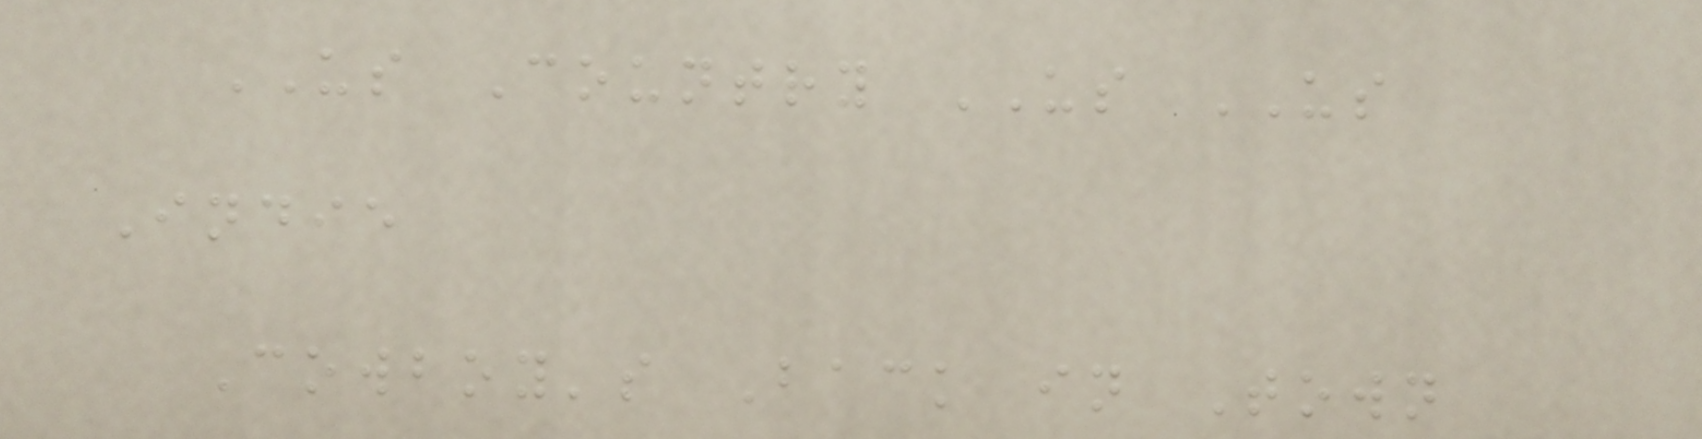US Country US US
Indie
Cowboy's Back in Town
